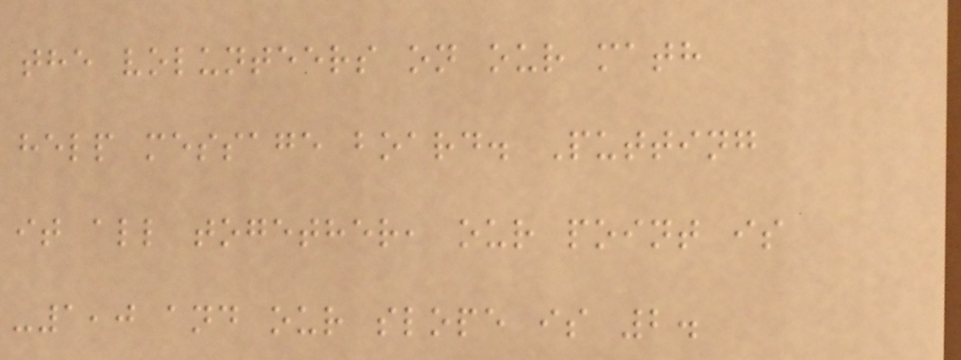the volunteers on our math
help message board. Putting
it all together, our point is
-1,0 and our slope is 2.
